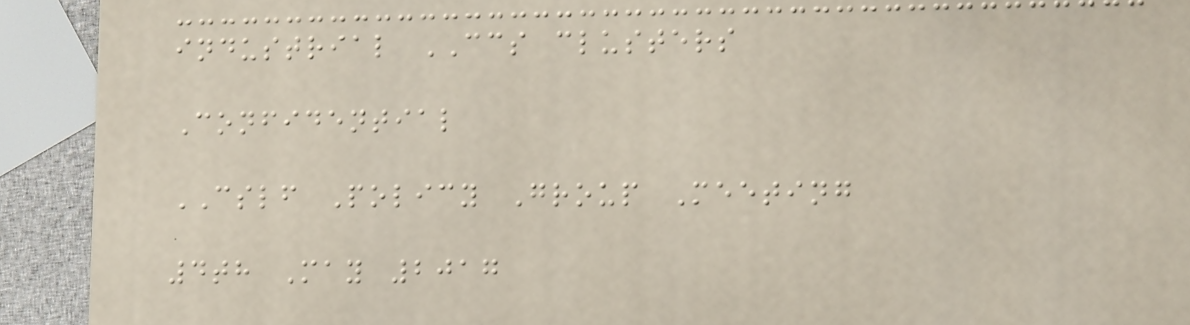industrial CCS clusters
Confidential
CSLF Policy Group Meeting
4th May 2017
